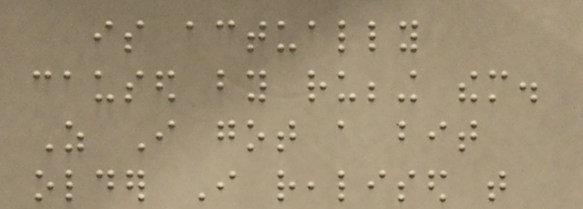is actually
caused by rubbing them.
As I got a bit
older I realised that
